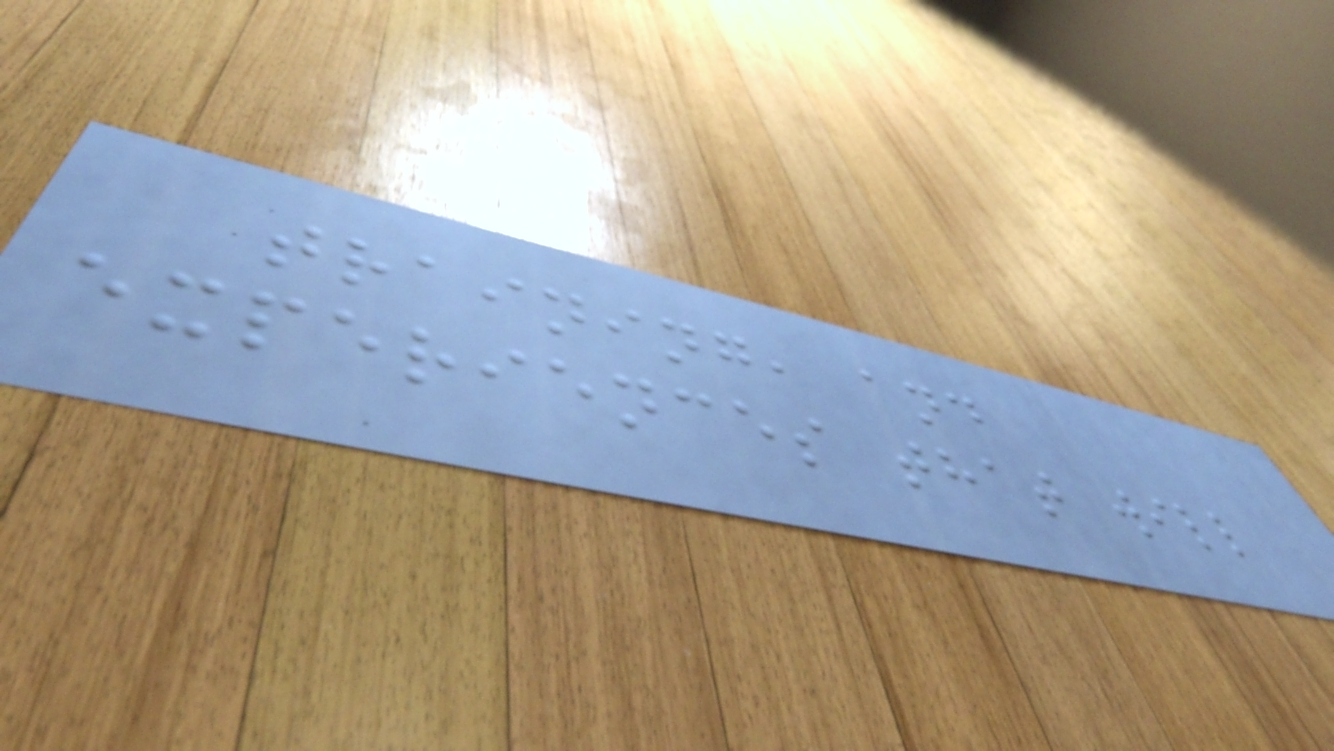training, and
experiences that will
